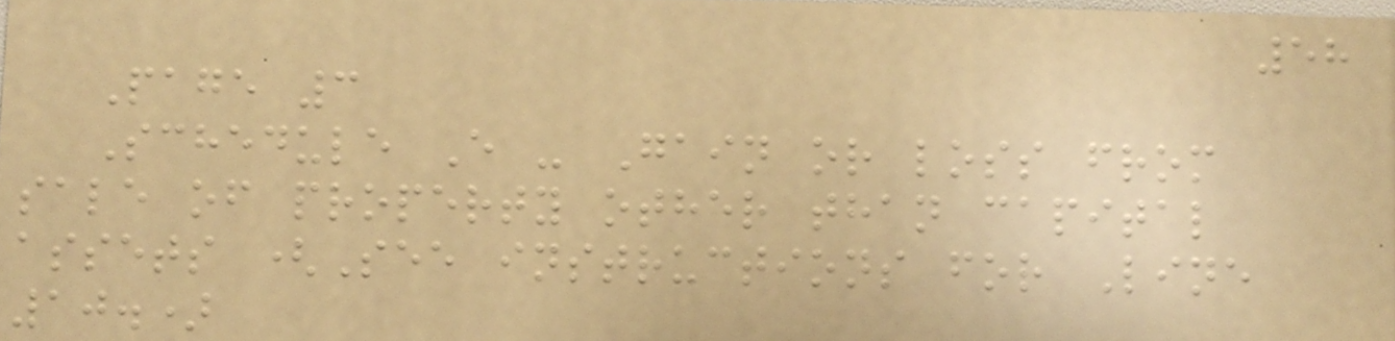58
Page 3
Schedule E - Gain or loss from
sale of property other than capital
assets (See instructions for Line
10.)
